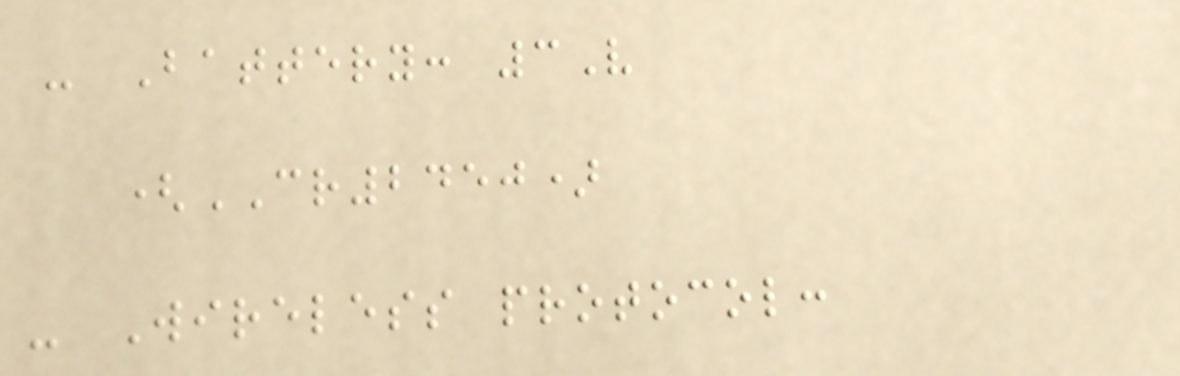- Battery: 3V
(CR2450)
- Wireless protocol:
